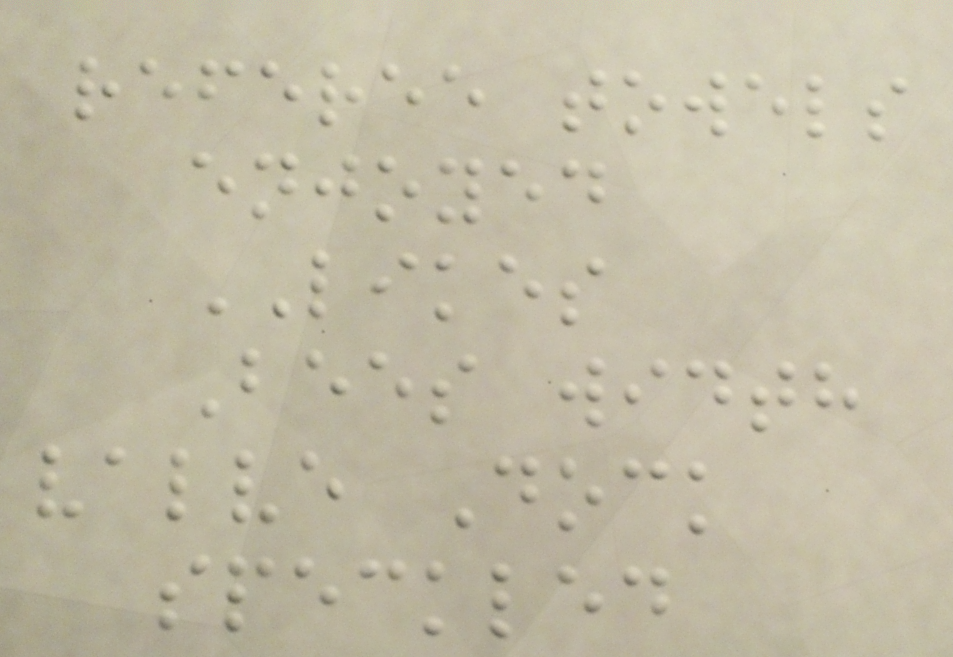referee towels
enjoyed
LIKES
Bees width
valve Dock
speckled
